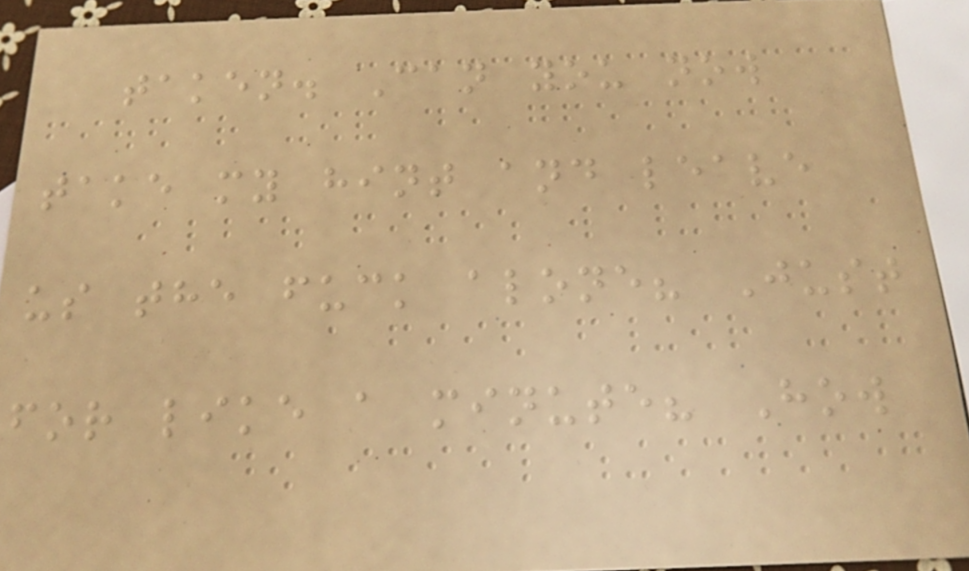taken. Can you now
take my hint and leave
us the fuck alone? Just
for like a minute? How
